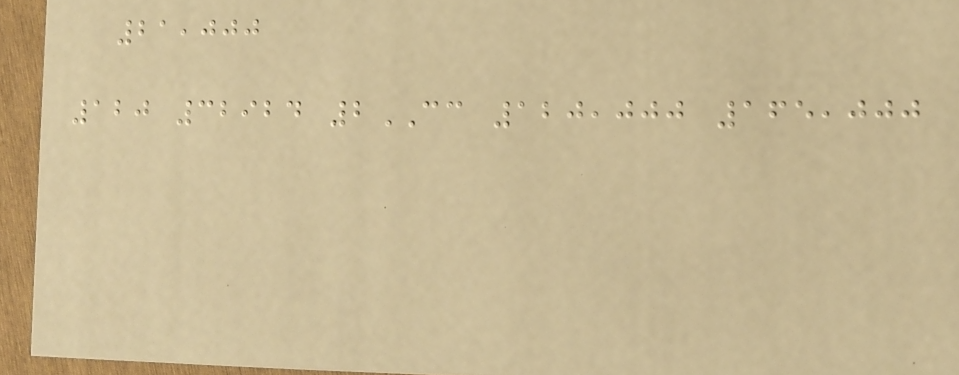21,000
120 32924 2CC 120,000 165,000
